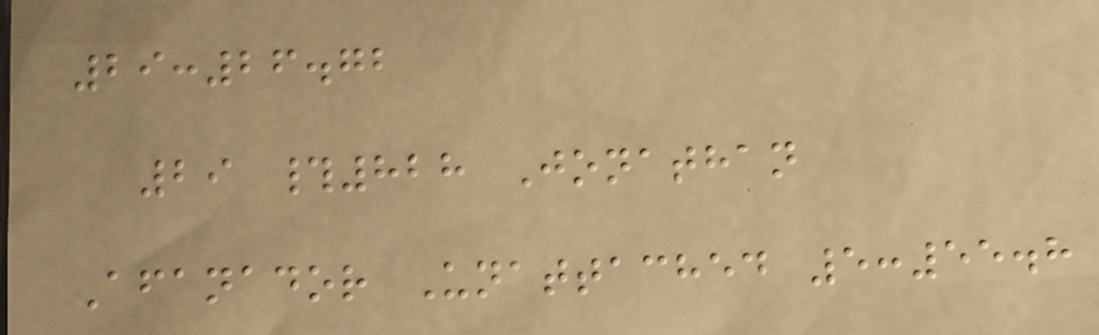29:26.72
29 #828 Jonathan
Afanador Unattached 5:55.8
